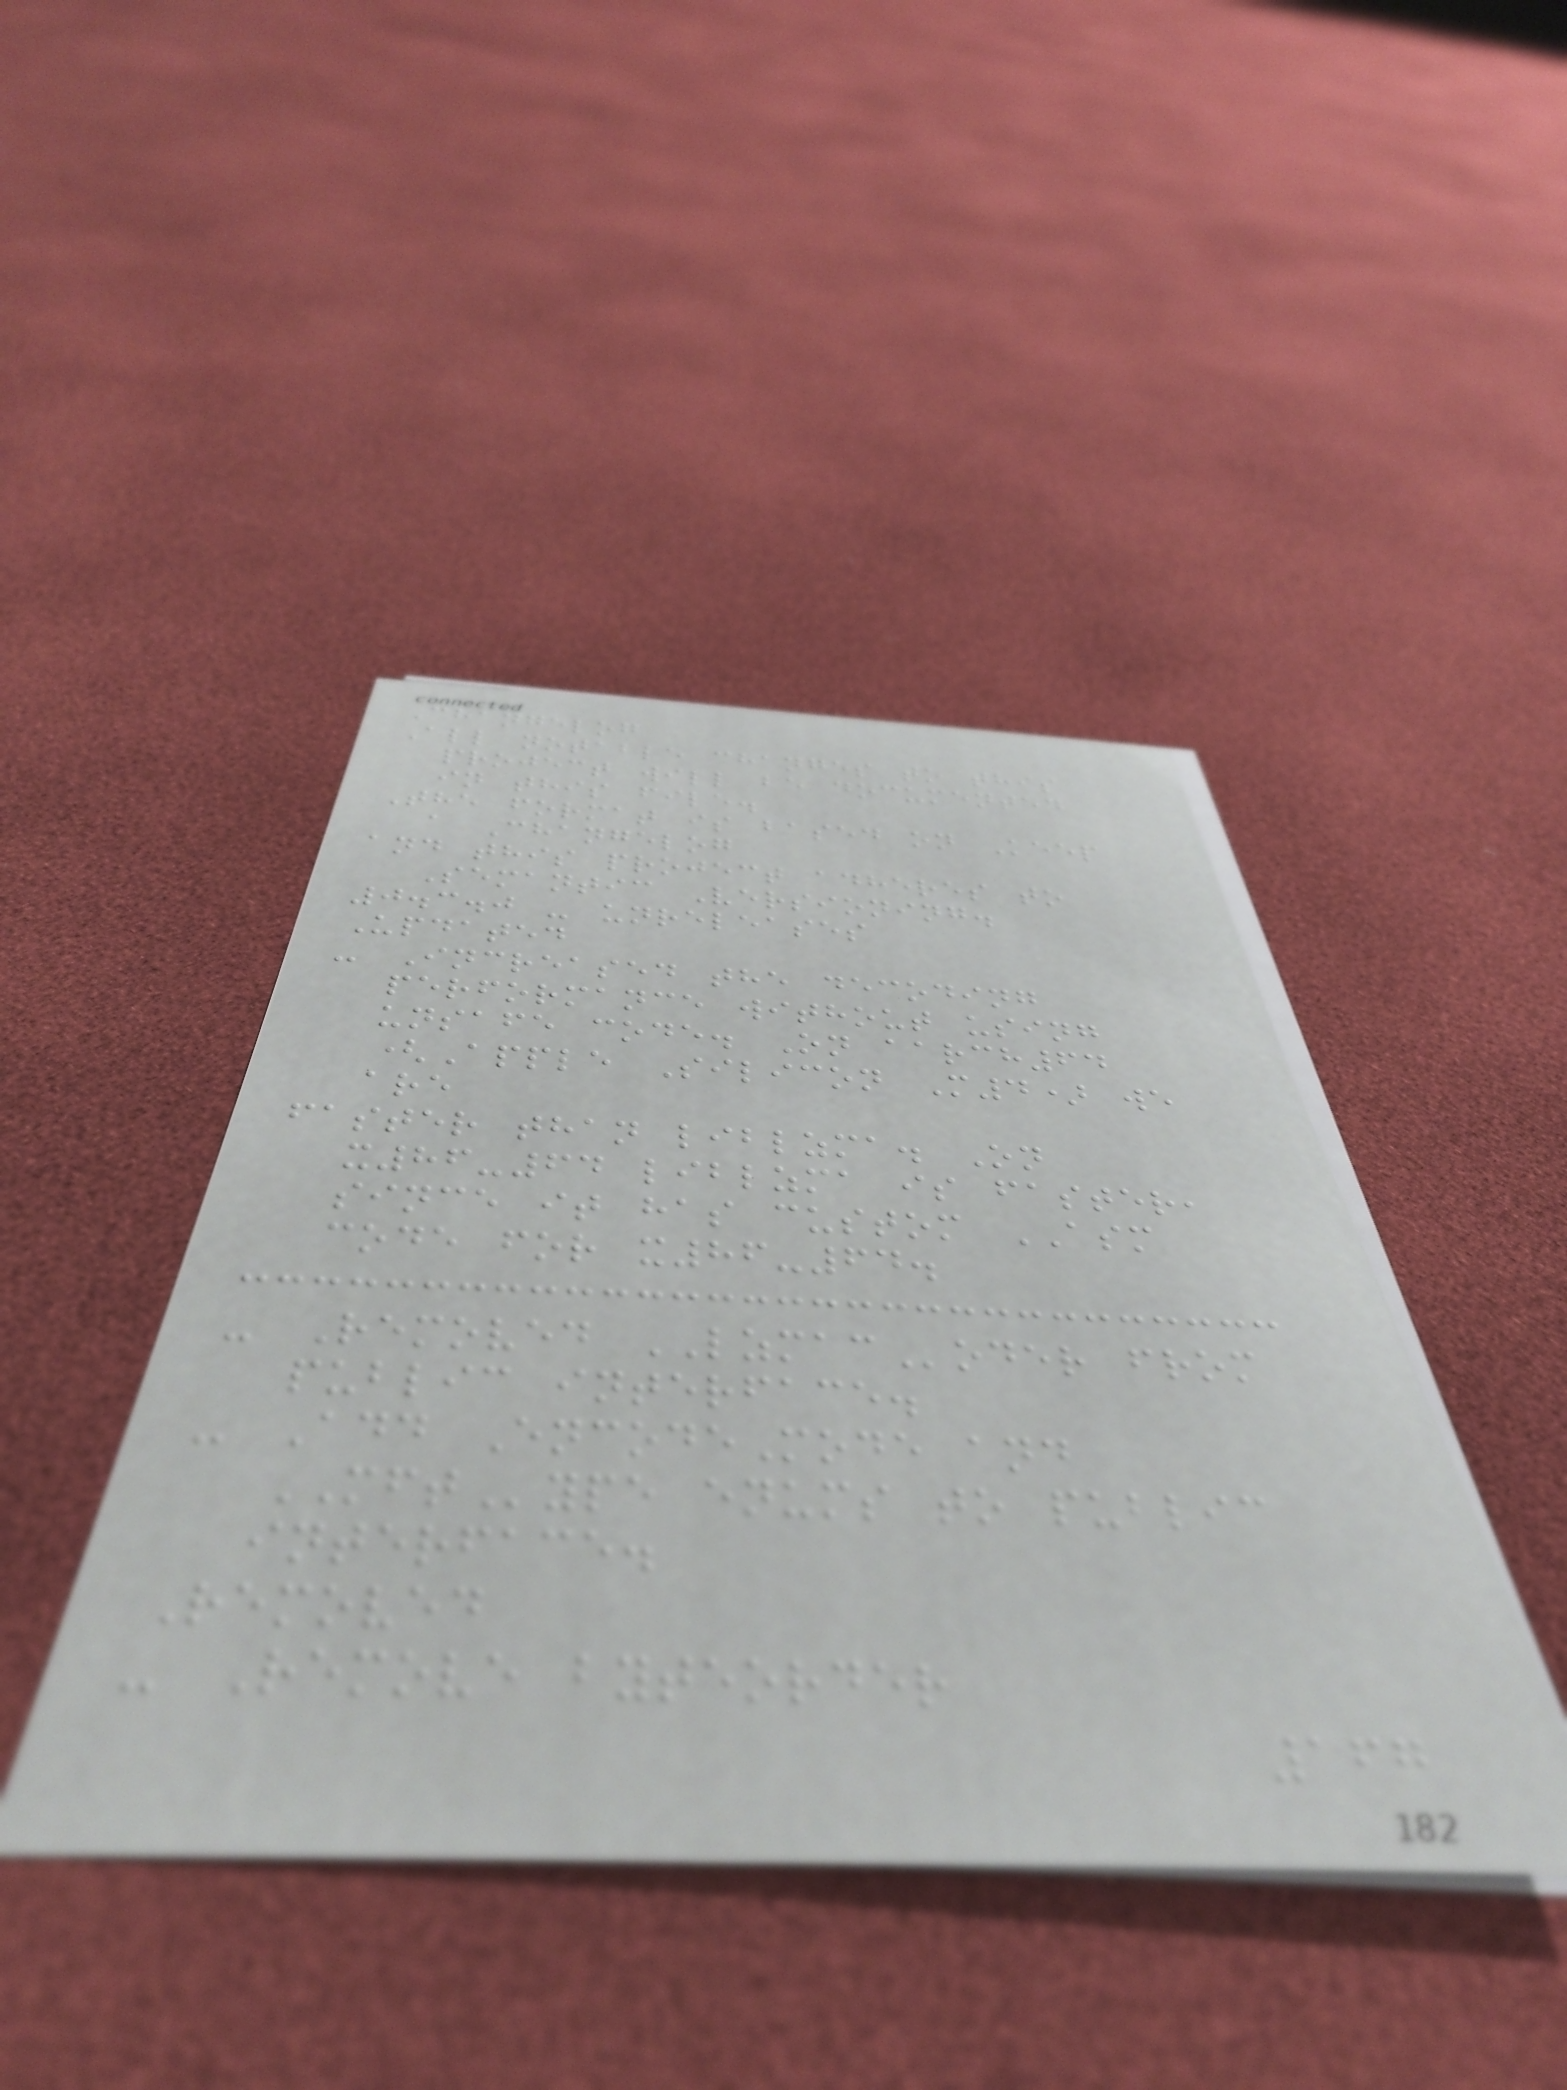Changelog
All notable changes to this
project will be documented
in this file.
The format is based on Keep
a Changelog
and this project adheres to
Semantic Versioning.
0.3.0 - unreleases
Updated
- Increased the decoding
performance without using
unsafe code. On aarch64
(Apple Silicon M4) we
are
faster than liblzma. On
x86-64 liblzma is faster,
since it has custom ASM
code for x86-64.
- Removed LZMACoder from
public interface.
- Add EncodeMode and
MFType enums to public
interface.
Removed
- Remove byteorder
167
